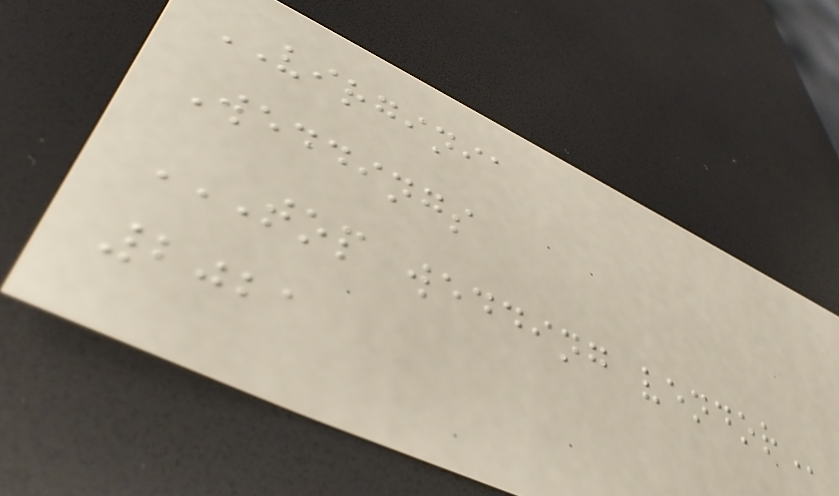VIRGINIA
Weddings
TOP WEDDING VENDOR
2021
